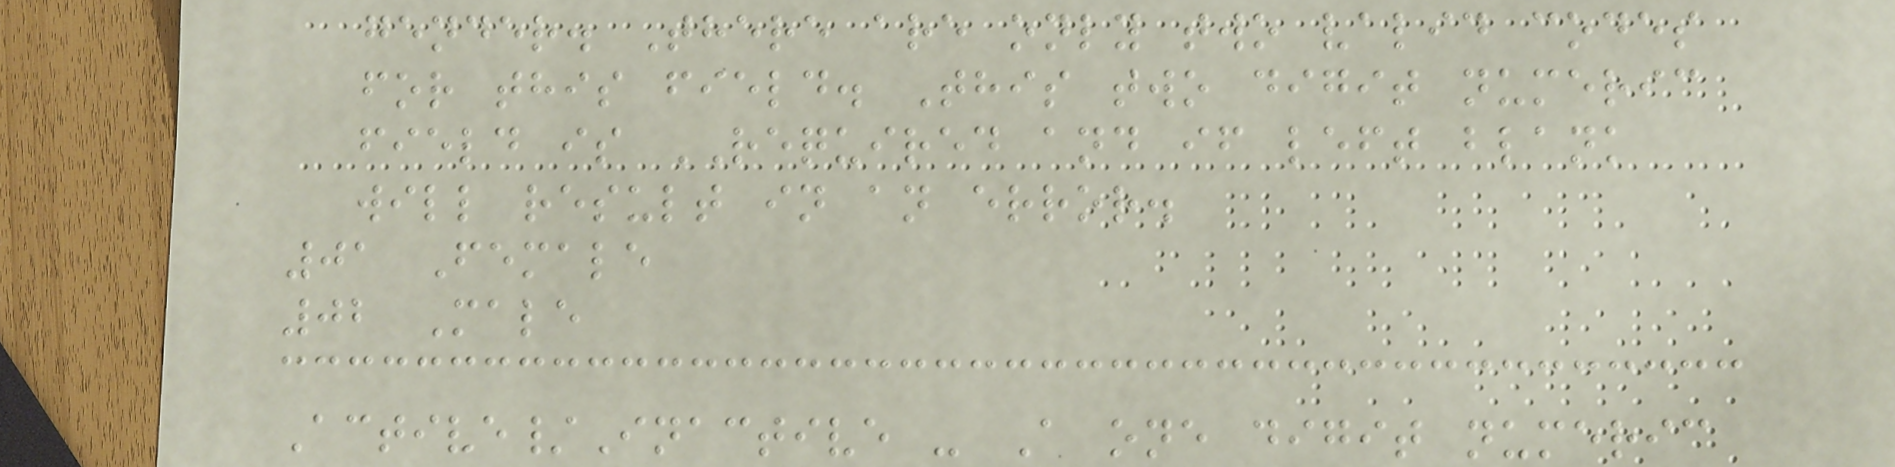gender. There are only two valid codes
for this field. This two digit numeric
field is REQUIRED and if left blank
will result in an error.
01 Female
02 Male
Active/Inactive - A one digit numeric
